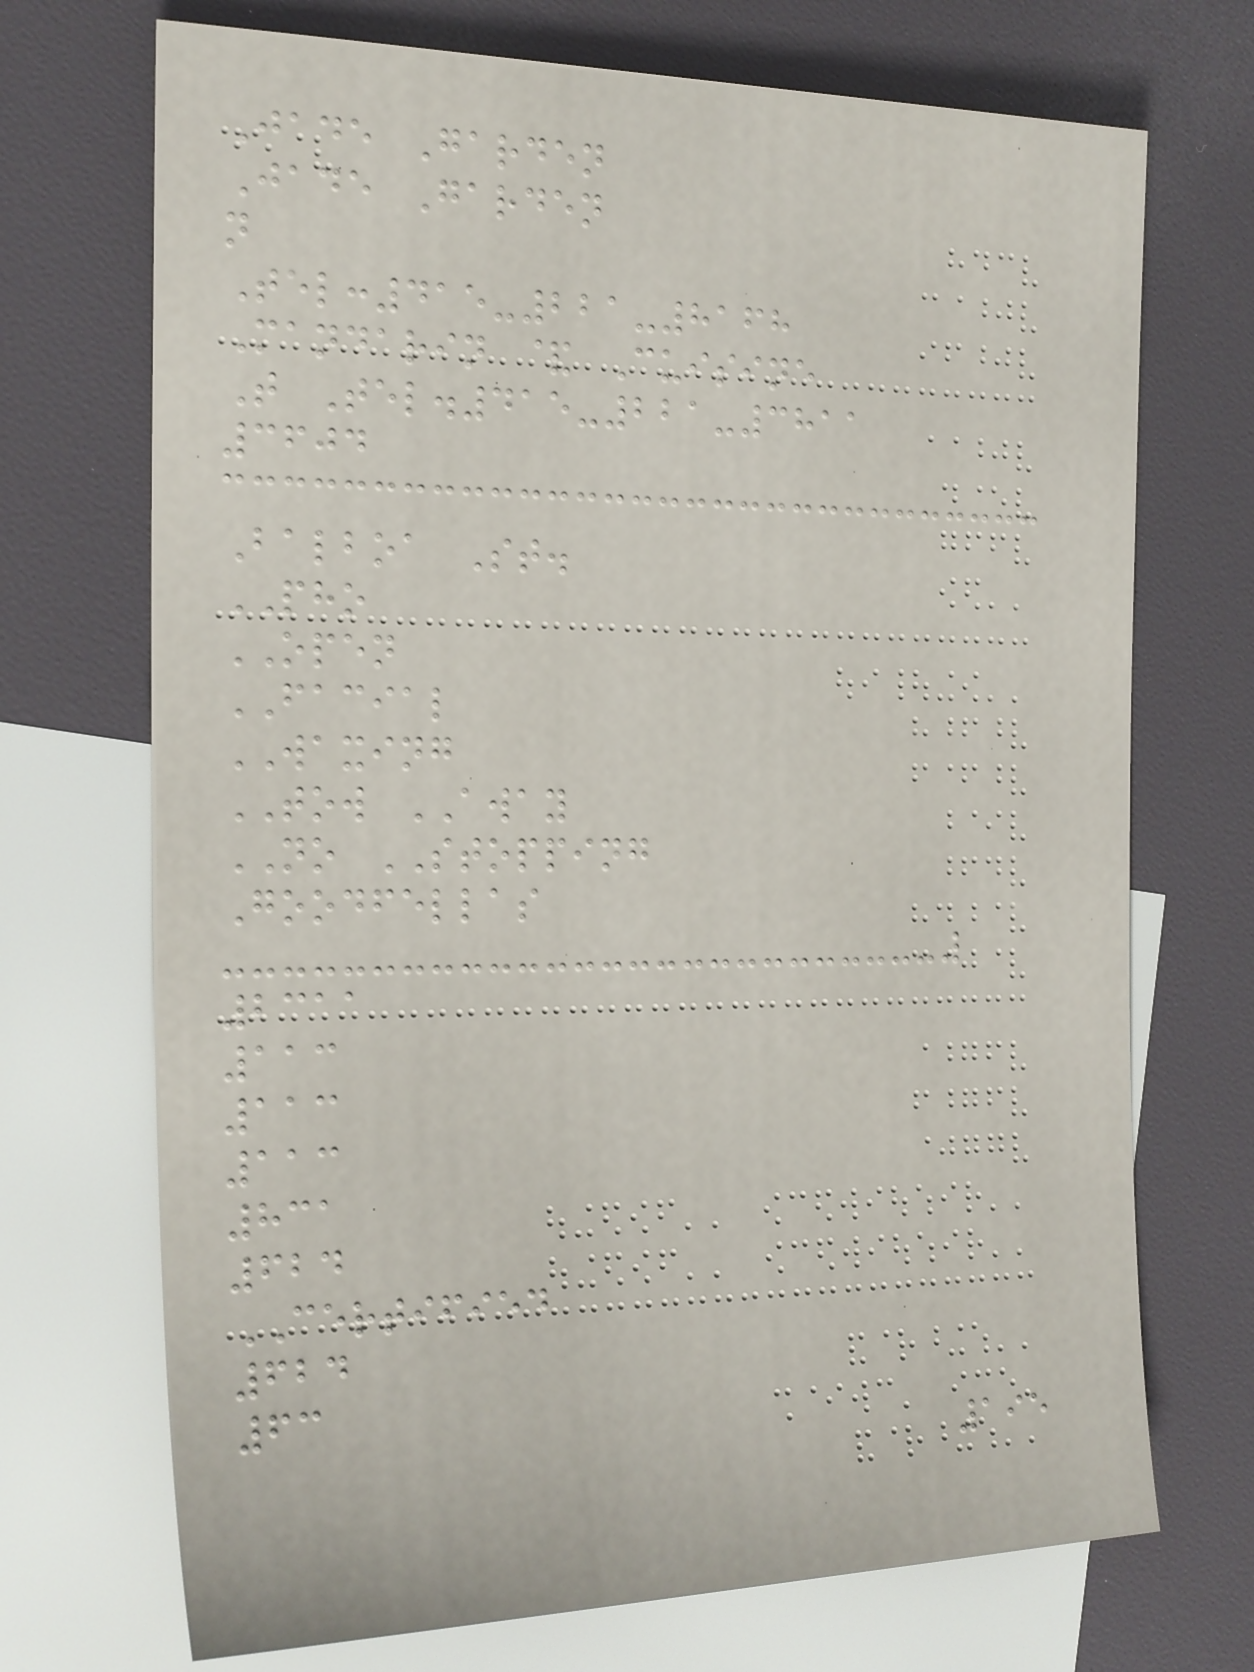Jade Garden
Jade Garden
n
Tel:415-221-8168
Mandarin & Cuisine
T Tel.415-221-3811
3604
Balboa St.
PHO
OPEN
FACIAL
WAXING
TOW AWAY
NO STOPPING
Goodfellas
2311
113
113
113
831
624
CERTIFIED
624
63
195
